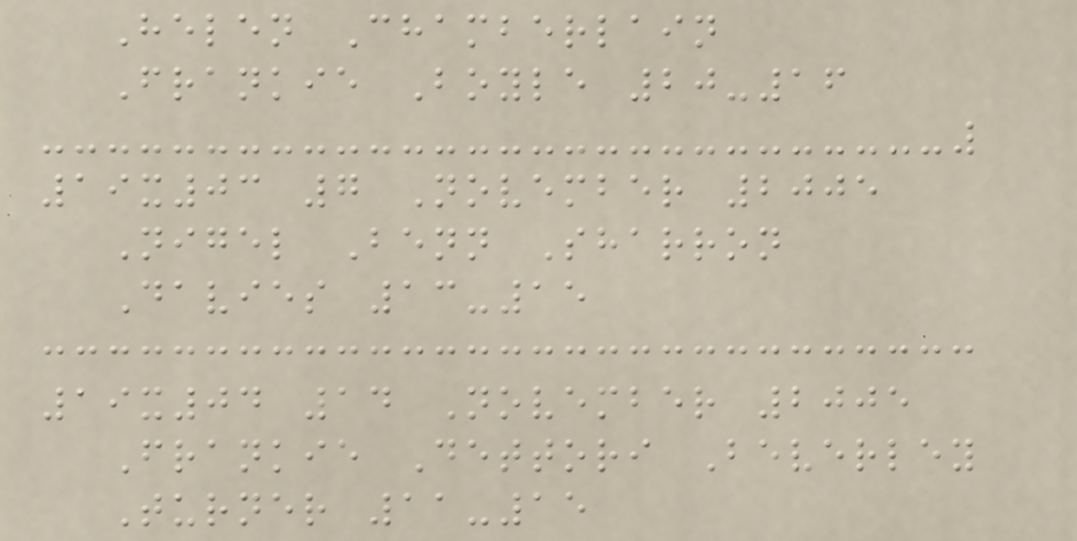Helen Chamberlain
Frankie Boyle 20-16
19x03 7 November 2005
Nigel Benn Sharron
Davies 13-15
19x04 14 November 2005
Frankie Dettori Beverley
Turner 11-15
